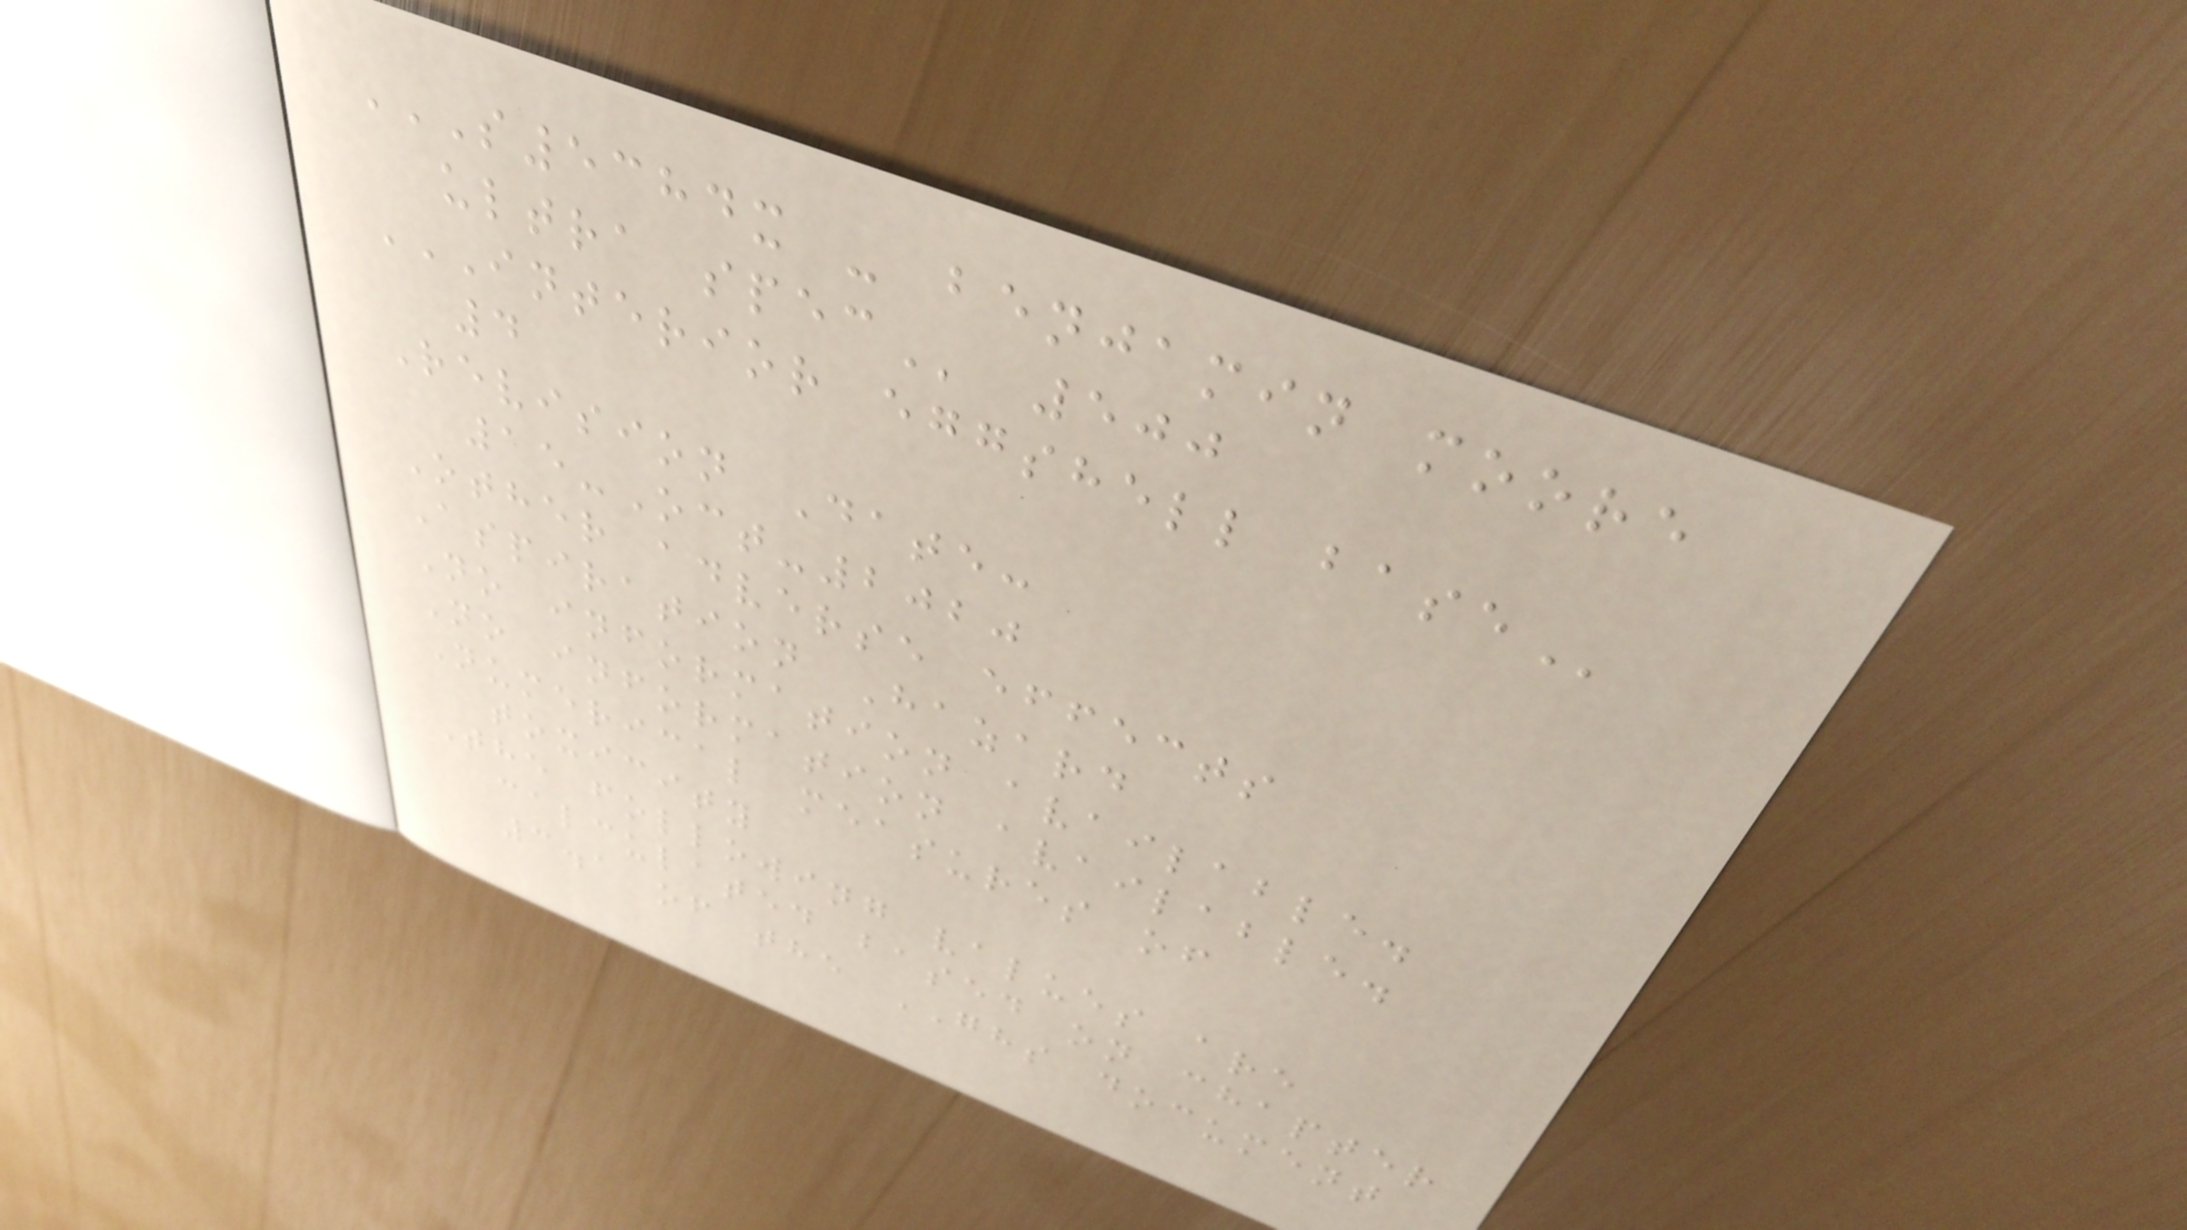S5384X - BENJAMIN MOORE
ULTRA SPEC 500
INTERIOR EGGSHELL BASE
4
Revision Date:
15-Oct-2020
Other adverse effects
Aspiration Hazard
No information available.
No information available.
Numerical measures of
toxicity
The following values are
calculated based on chapter
3.1 of the GHS document
